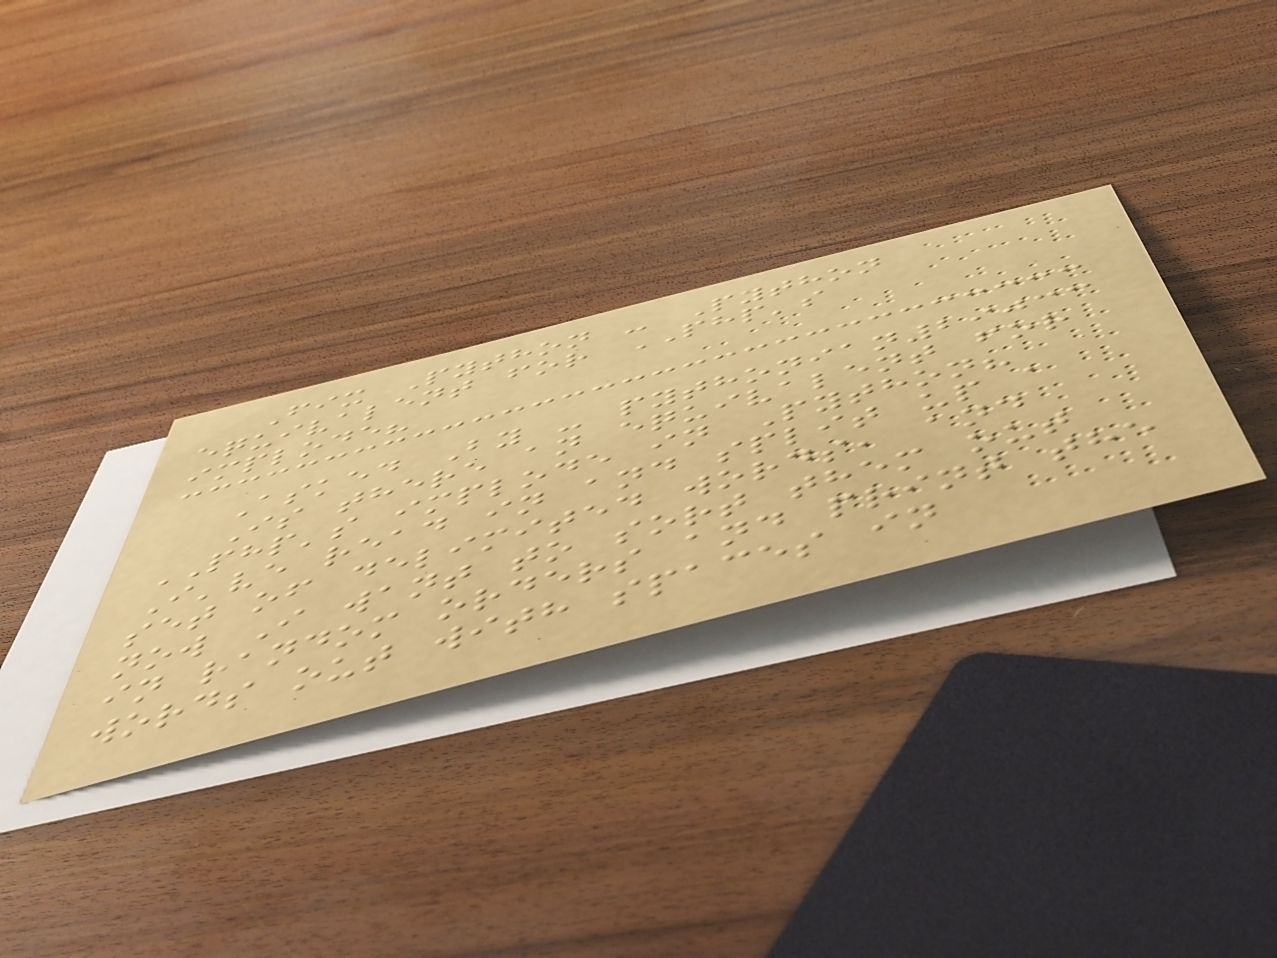Fix Python - Python
equivalent for PHP's
implode?
Asked By - pythonian29033
Is there an equivalent for
PHP's implode in Python?
I've read in and split up a
set of delimited words, and
now I want to sort them out
in random orders and print the
words out with spaces in
